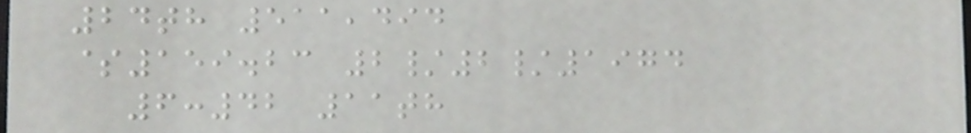24th 511,494
$159.23 2/2/1974
6:42 11th
